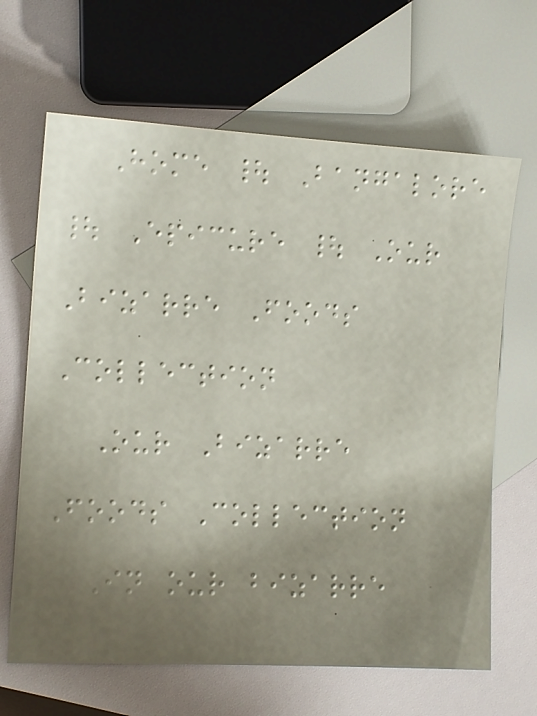Home | Bangalore
| Epicure | Our
Bizarre Foods
Collection
Our Bizarre
Foods Collection
In our bizarre
